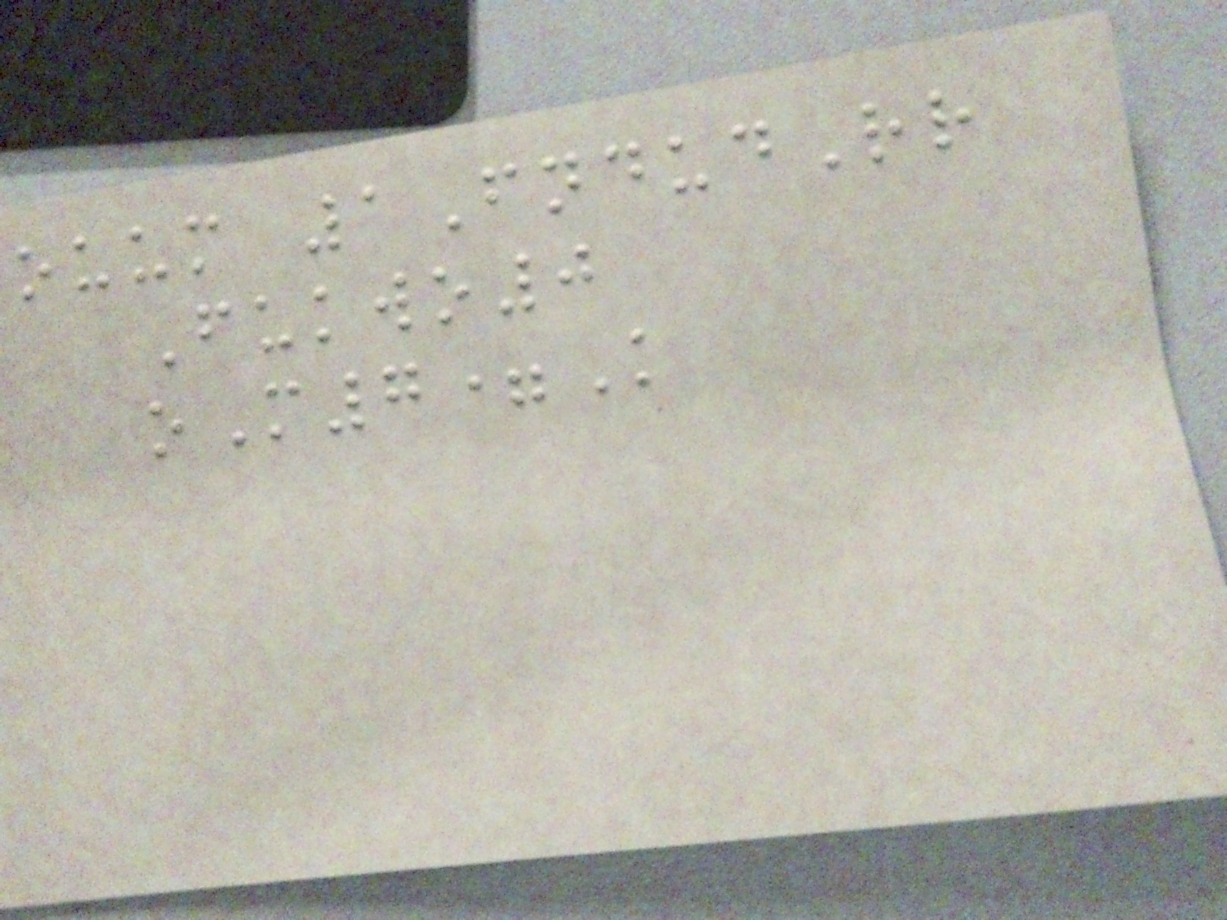ouum 1FndudRr
Fukwo0
oM7=K
